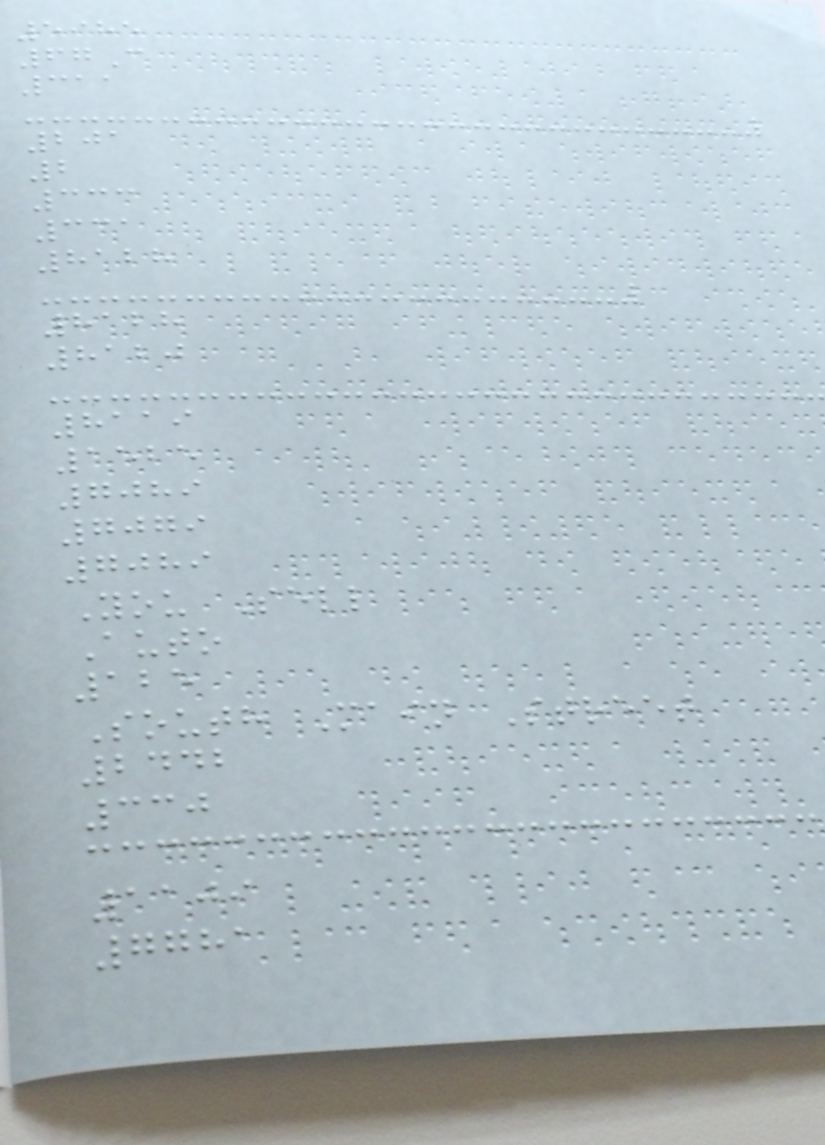5985
67C
311
201
2
333
331
8128
8128
8120
8119
1525
7089
7079
7089
You Sell
Auto
125
South Main Street
2442
330
1109
7781
